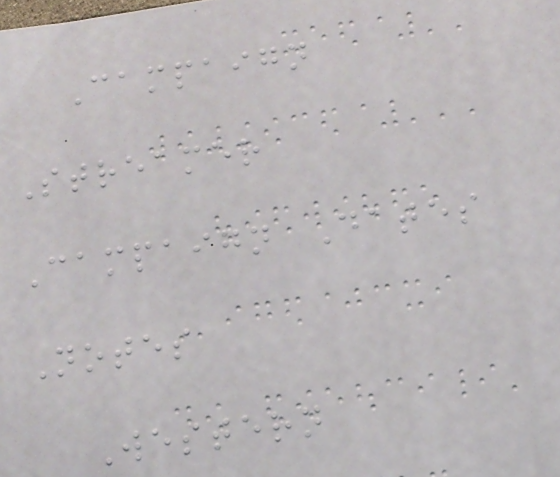Campaign
Streamer
Campaign Dates
Notes
Western
